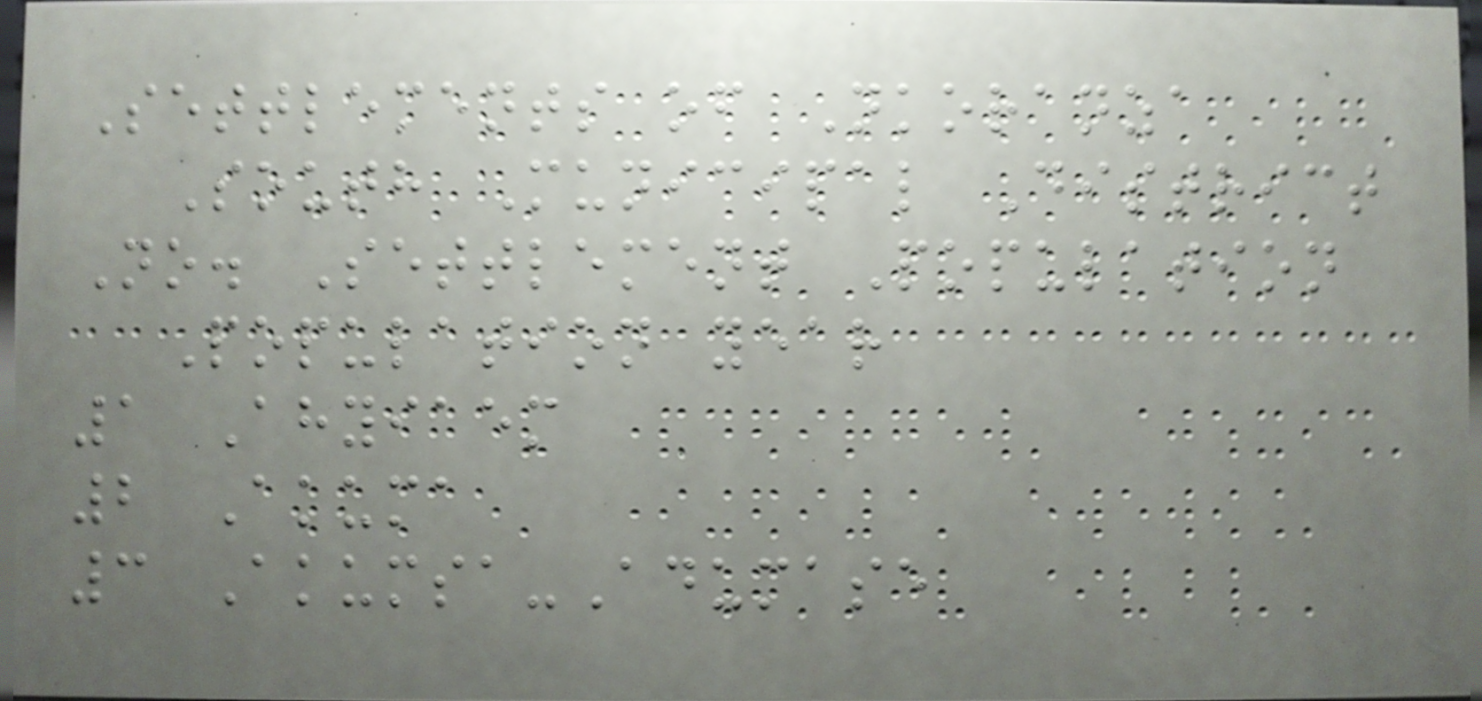Settlements of Nkoranza
South Municipal District
No. Settlement Population
Population year
1 Ahyiaem
2 Akuma
3 Akumsa-Adumase
